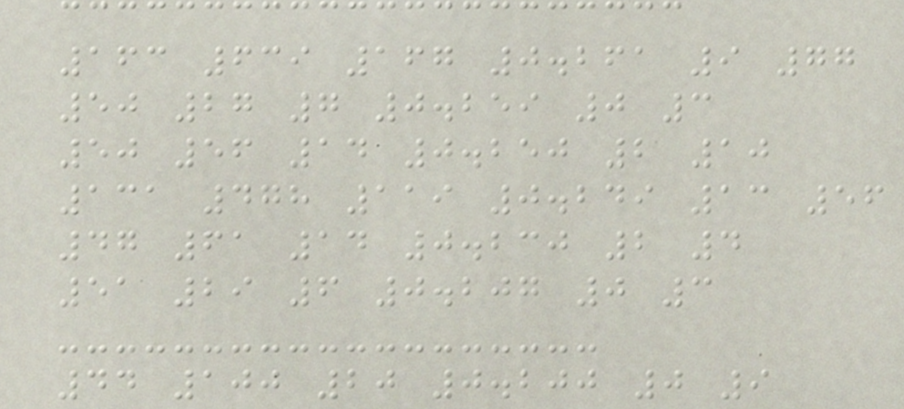163 639 167 0.261 9 77
50 27 7 0.259 0 3
50 56 14 0.250 2 10
131 478 119 0.249 13 56
47 61 14 0.230 2 4
51 29 6 0.207 0 3
44 100 20 0.200 0 9
